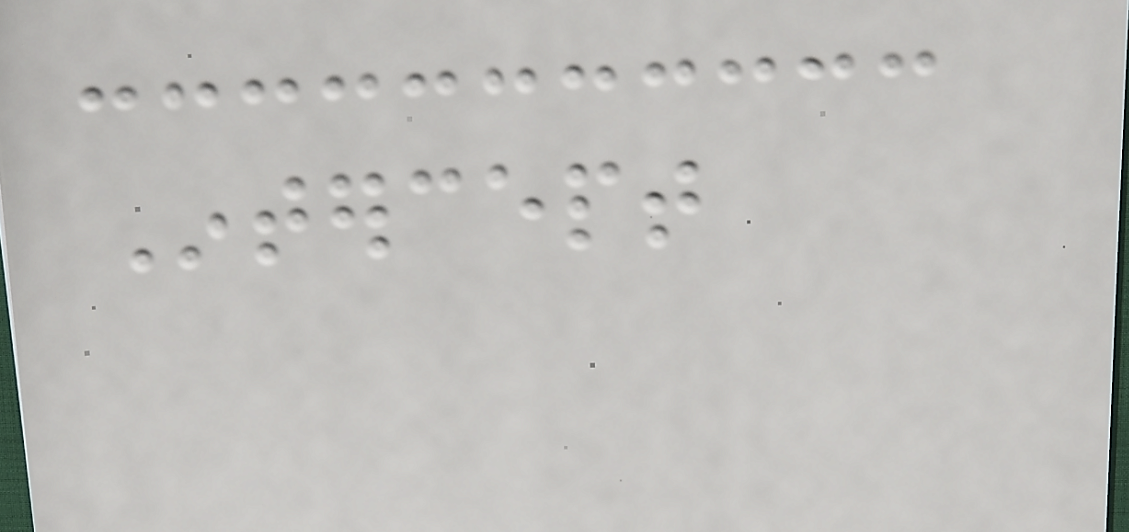Intercept
